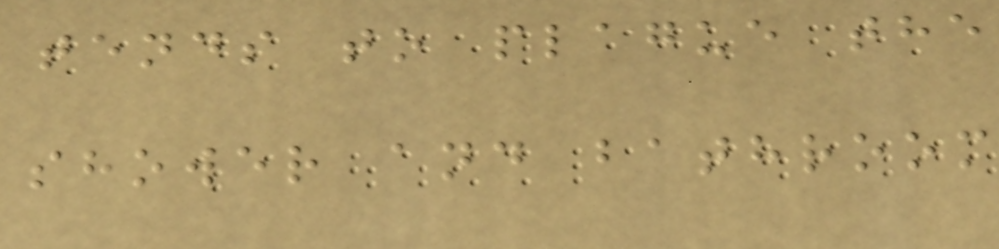tends to plague the
shower and bathroom
